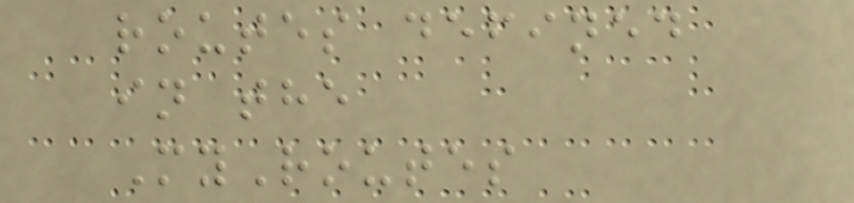routes defined
in the
MyRoutes
